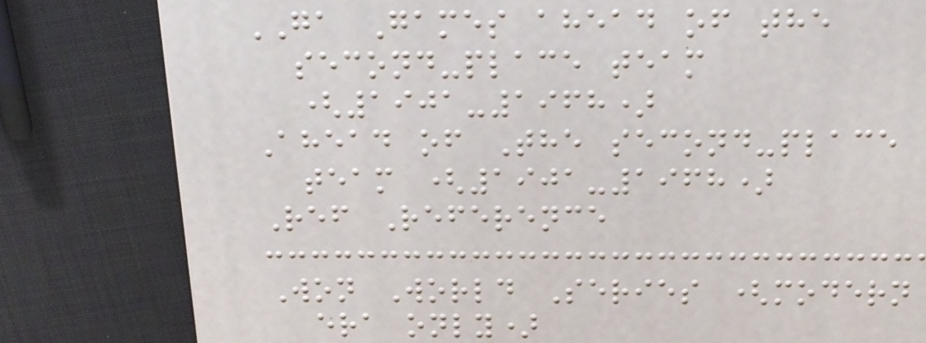GA Games ahead of the
second-place team
(1901-1968)
Ahead of The second-place
team (1901-1968)
Ref Reference
Won World Series (modern
era only)
